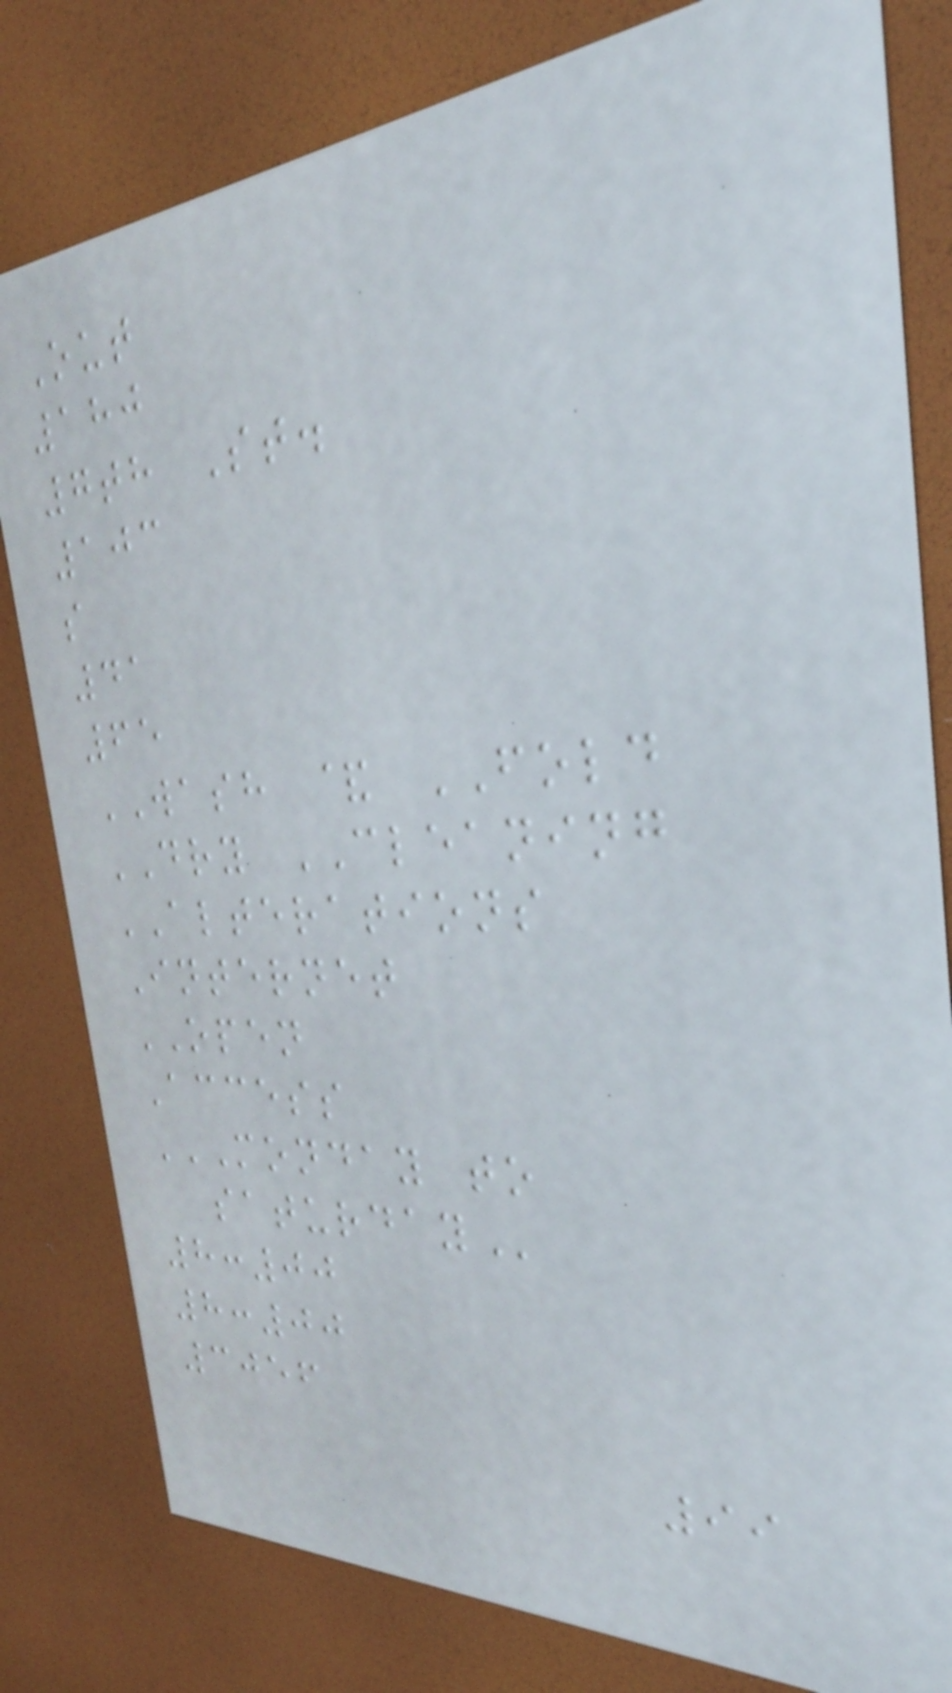Out
180
7th St.
103
s
41
65
WASH & FOLD
DRY CLEANING
ALTERATIONS
Internet
OPEN
Access
MONDAY TO
SATURDAY
8:00
8:00
3056
99
